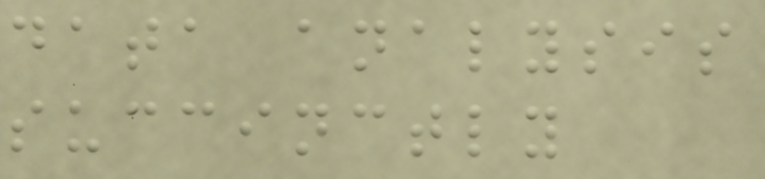data analysis
succinctly
